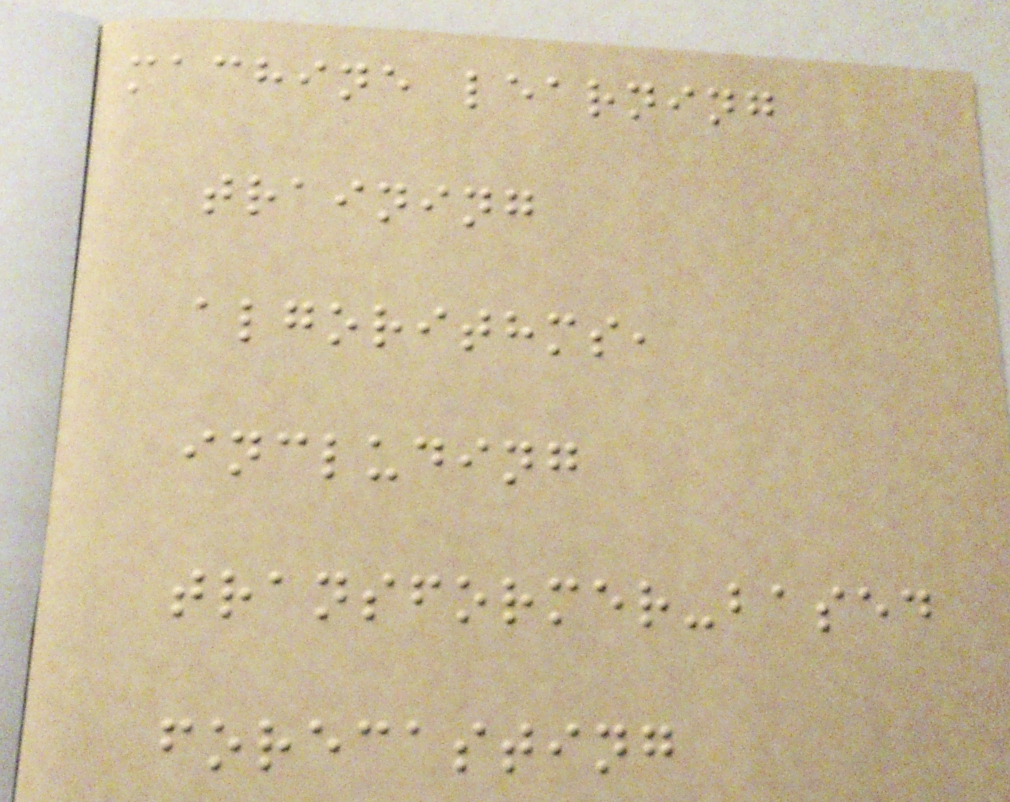machine learning
training
algorithms,
including
transformer-based
forecasting
